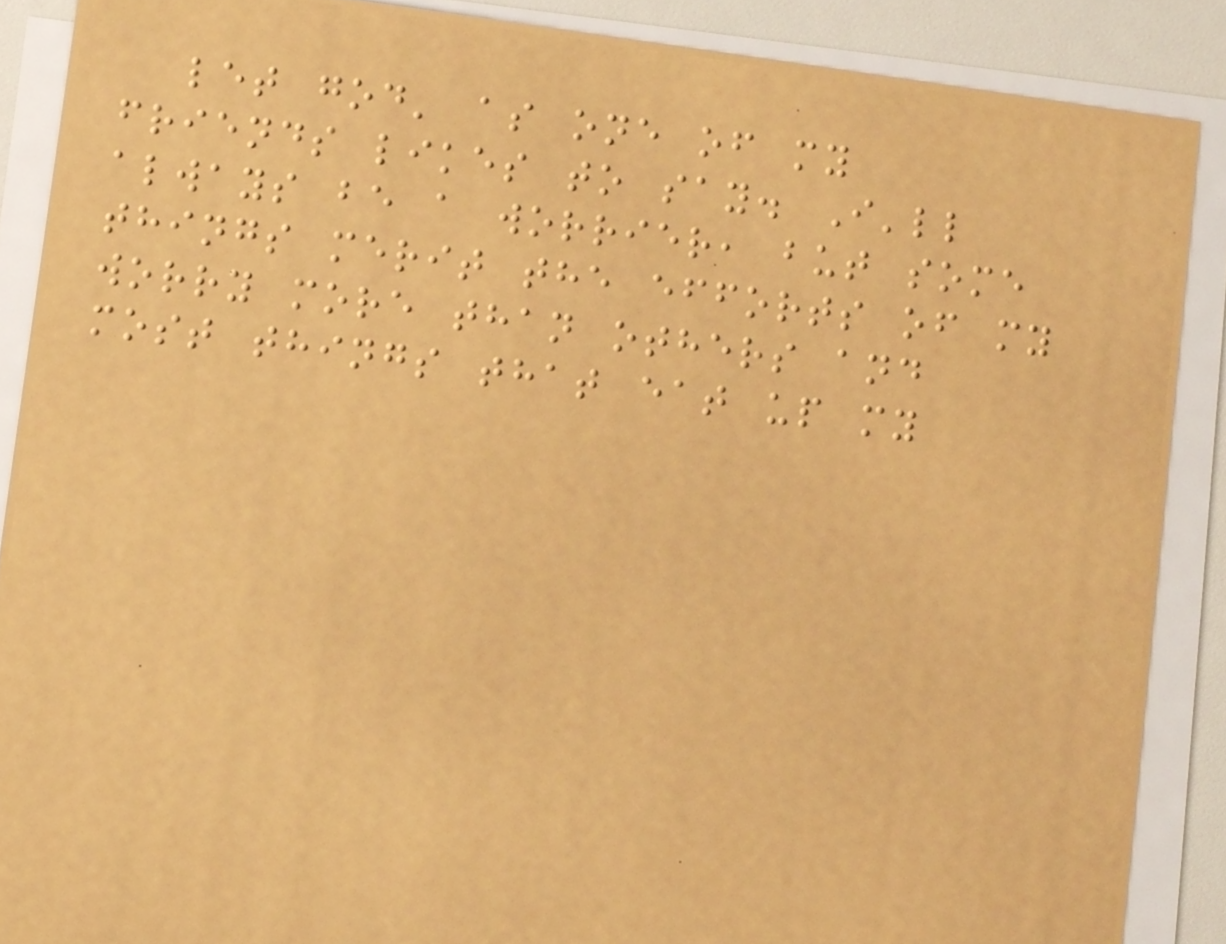let god' as one of my
friends likes to say. I'll
always be a worrier, but some
things merit the efforts of my
worry more than others and
most things that eat up my
